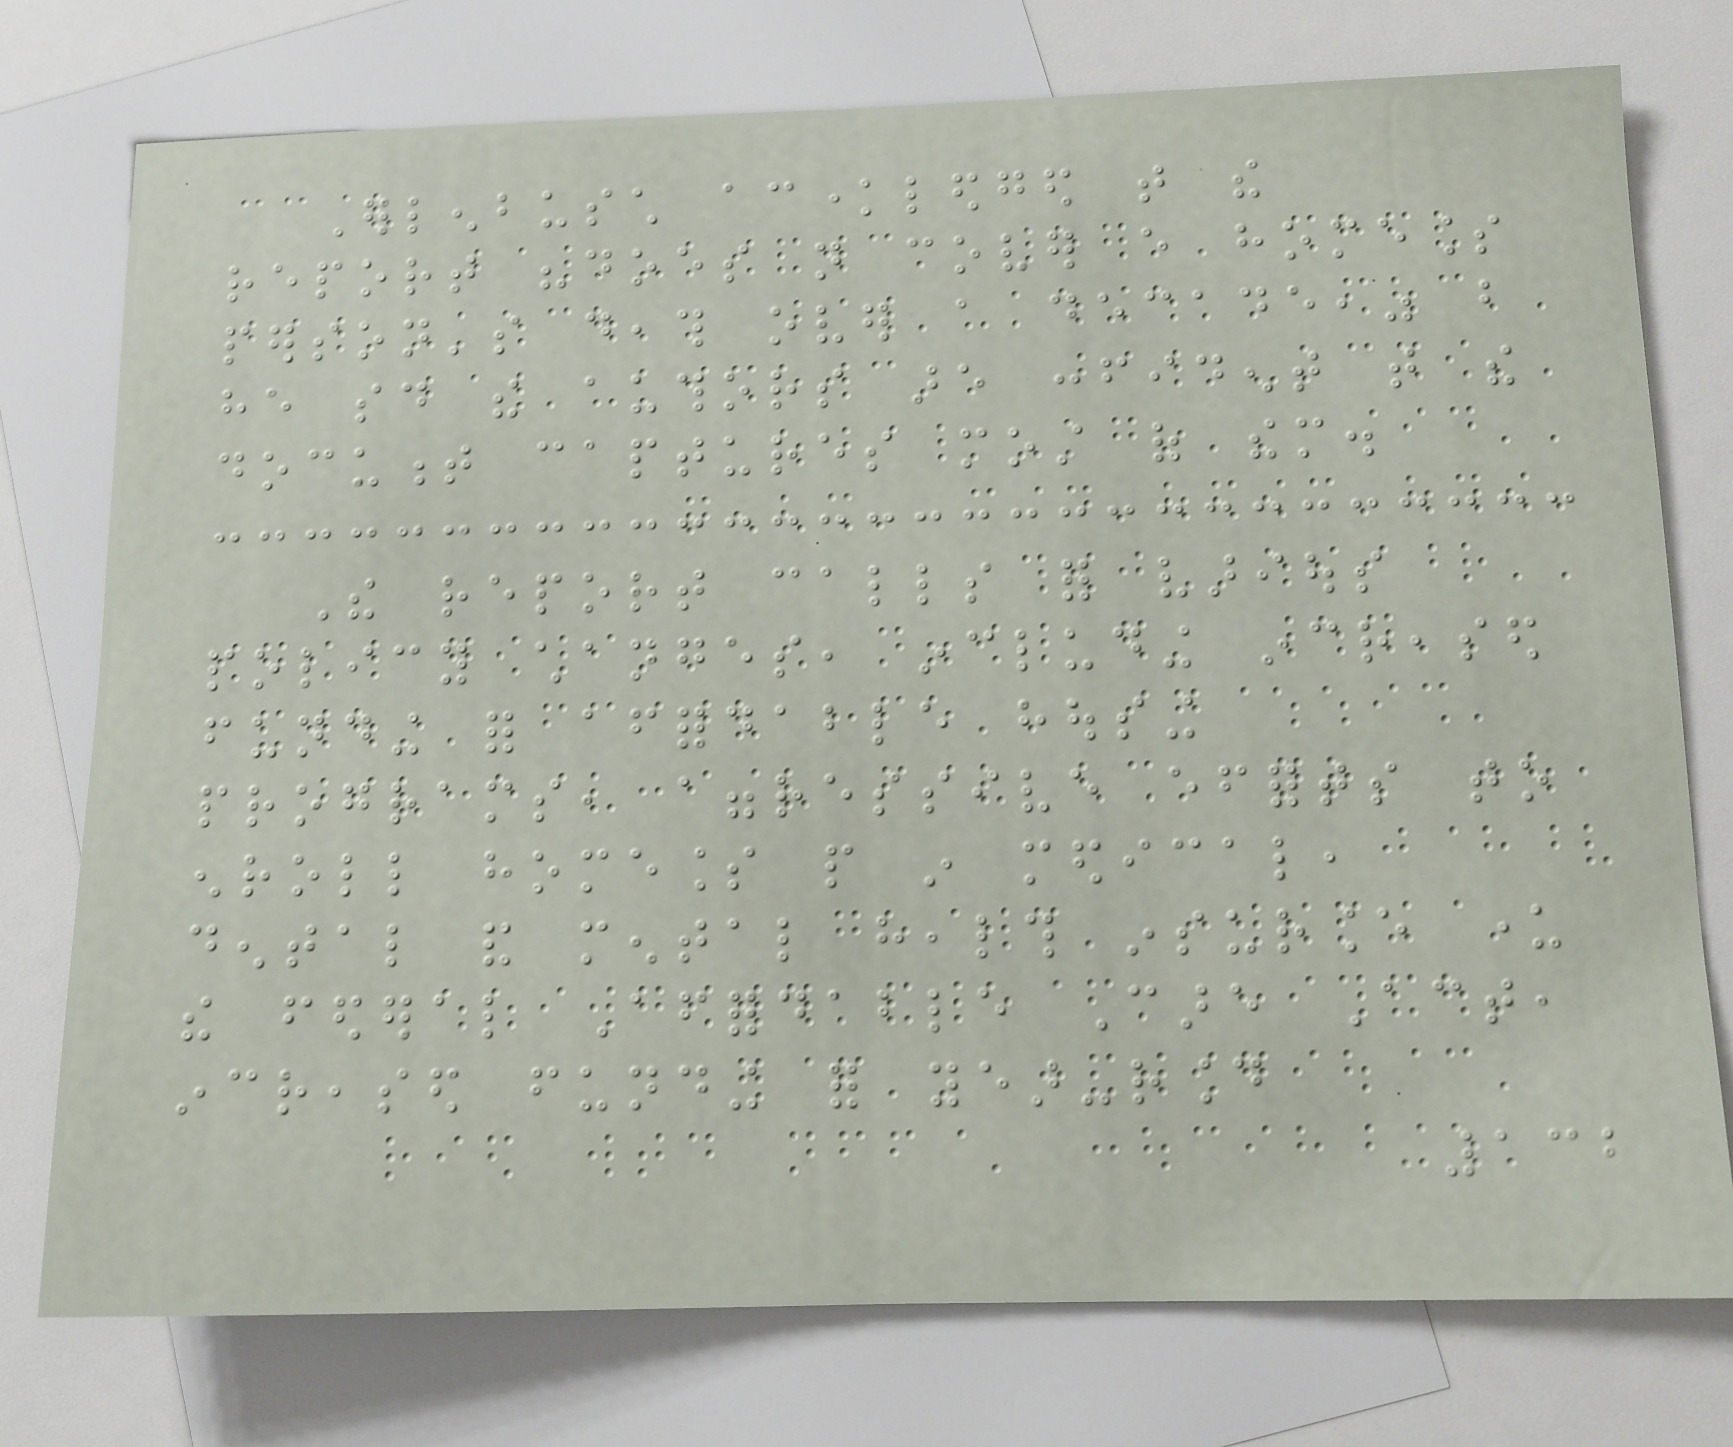Erlenbusch acknowledged that the
report "does not cover every homeless
person's death over a decade," but
he said the authors are confident that the
document captures most of them.
The report calls for various
policy changes, including increased
funding for affordable housing
programs, aggressive efforts to
enroll homeless people in medical,
dental and mental health insurance under
the federal Affordable Care Act,
increased funding for year-round
132
